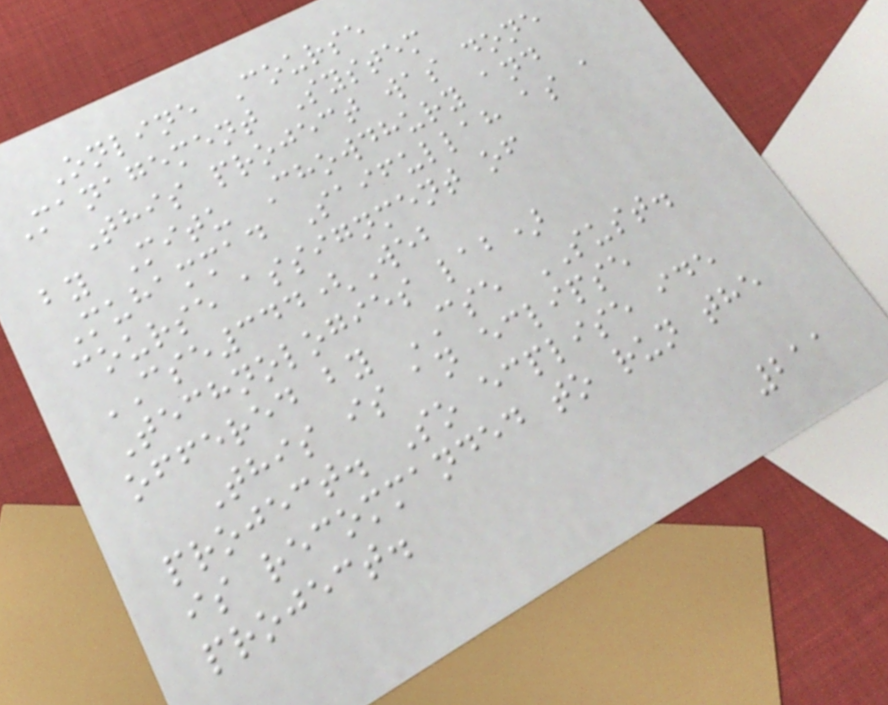Online Course
Management System
This project was done
by Mitu Chowdhury and
Muhammad Saifullah as a
course assignment of
CSE344(Web
Technologies lab)
offered by CSE SUST.
This is an eclipse
project. So ecplise ide
is recommanded to run the
project.
211
